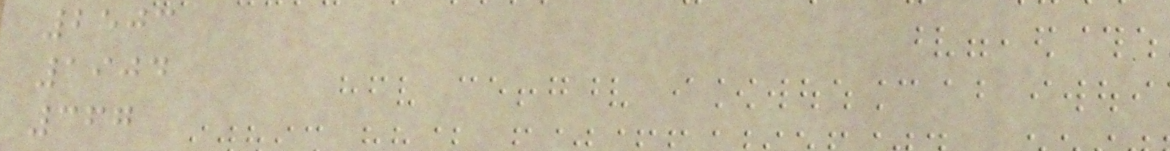2503
1904
367
